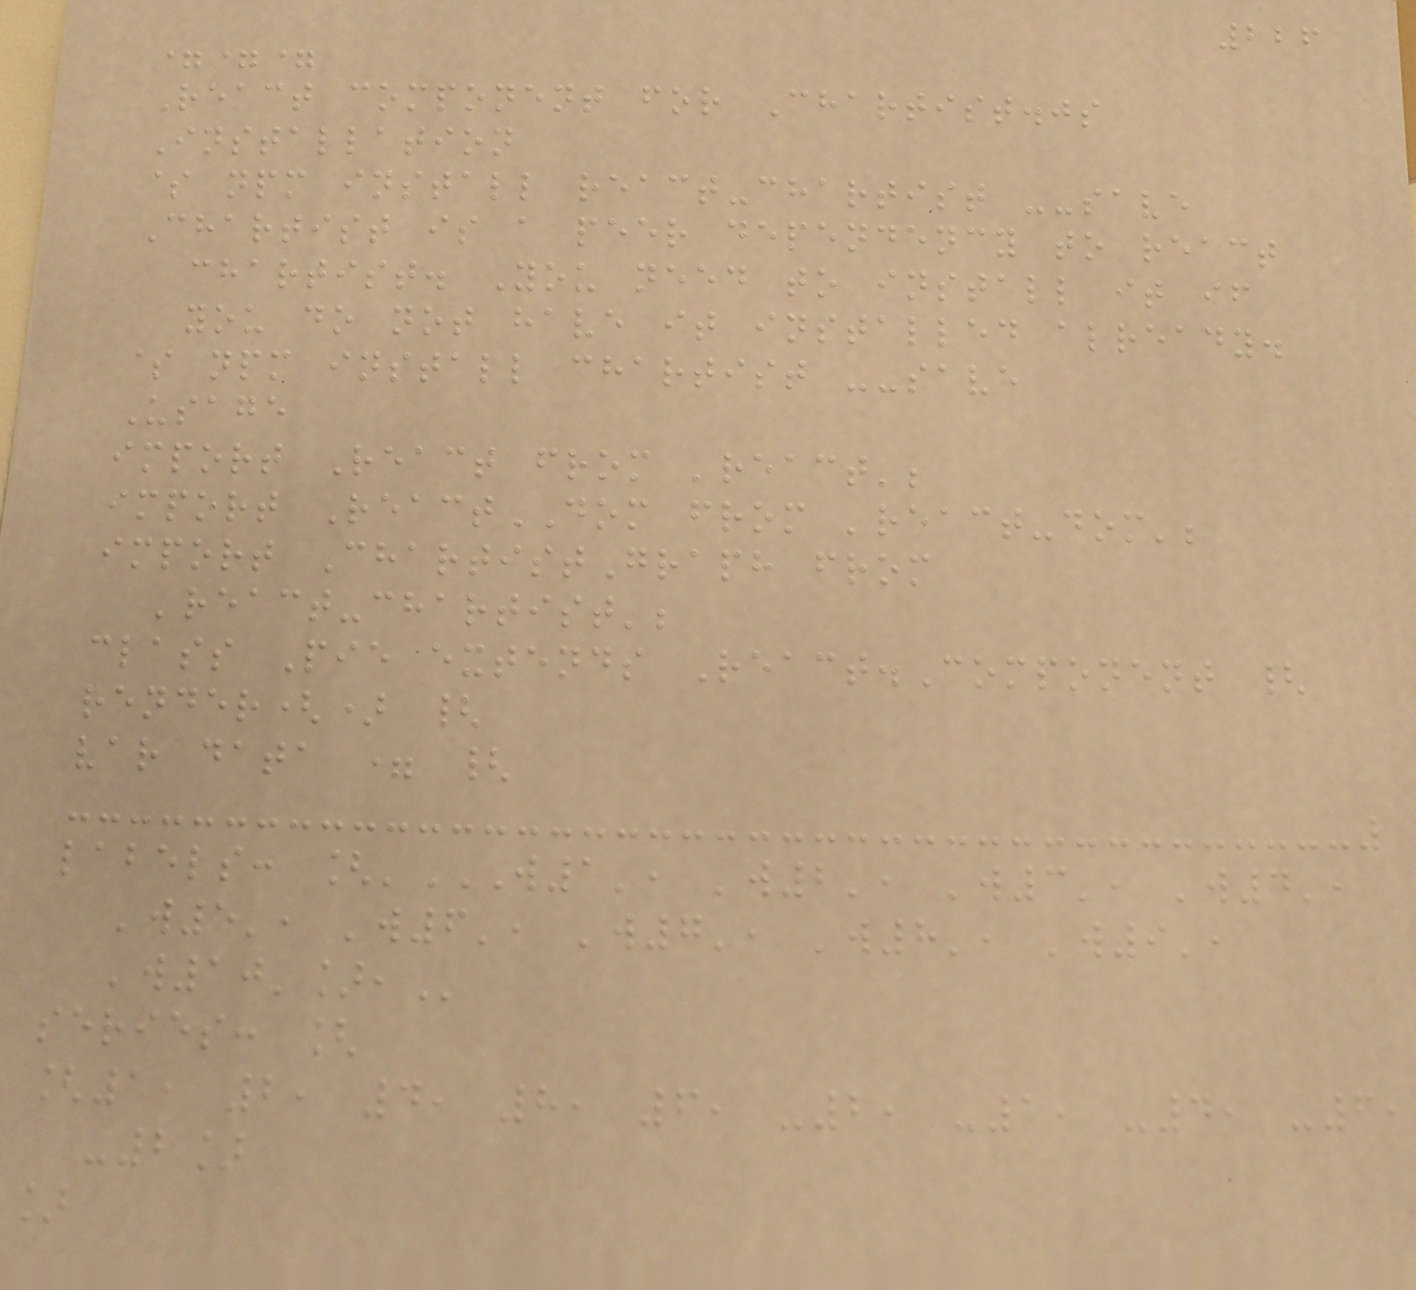226
===
React component for Chartist.js
Installation
$ npm install react-chartist --save
Chartist is a peer dependency to react
chartist. You need to install it if
you do not have it installed already.
$ npm install chartist --save
Usage
import React from 'react';
import ReactDOM from 'react-dom';
import ChartistGraph from
'react-chartist';
class Pie extends React.Component {
render() {
var data = {
labels: ['W1', 'W2', 'W3', 'W4',
'W5', 'W6', 'W7', 'W8', 'W9',
'W10'],
series: [
[1, 2, 4, 8, 6, -2, -1, -4, -6,
-2]
]
